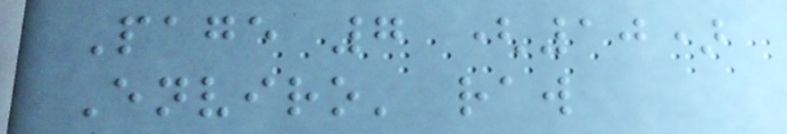Page 7 (10)
Enviro' raw
